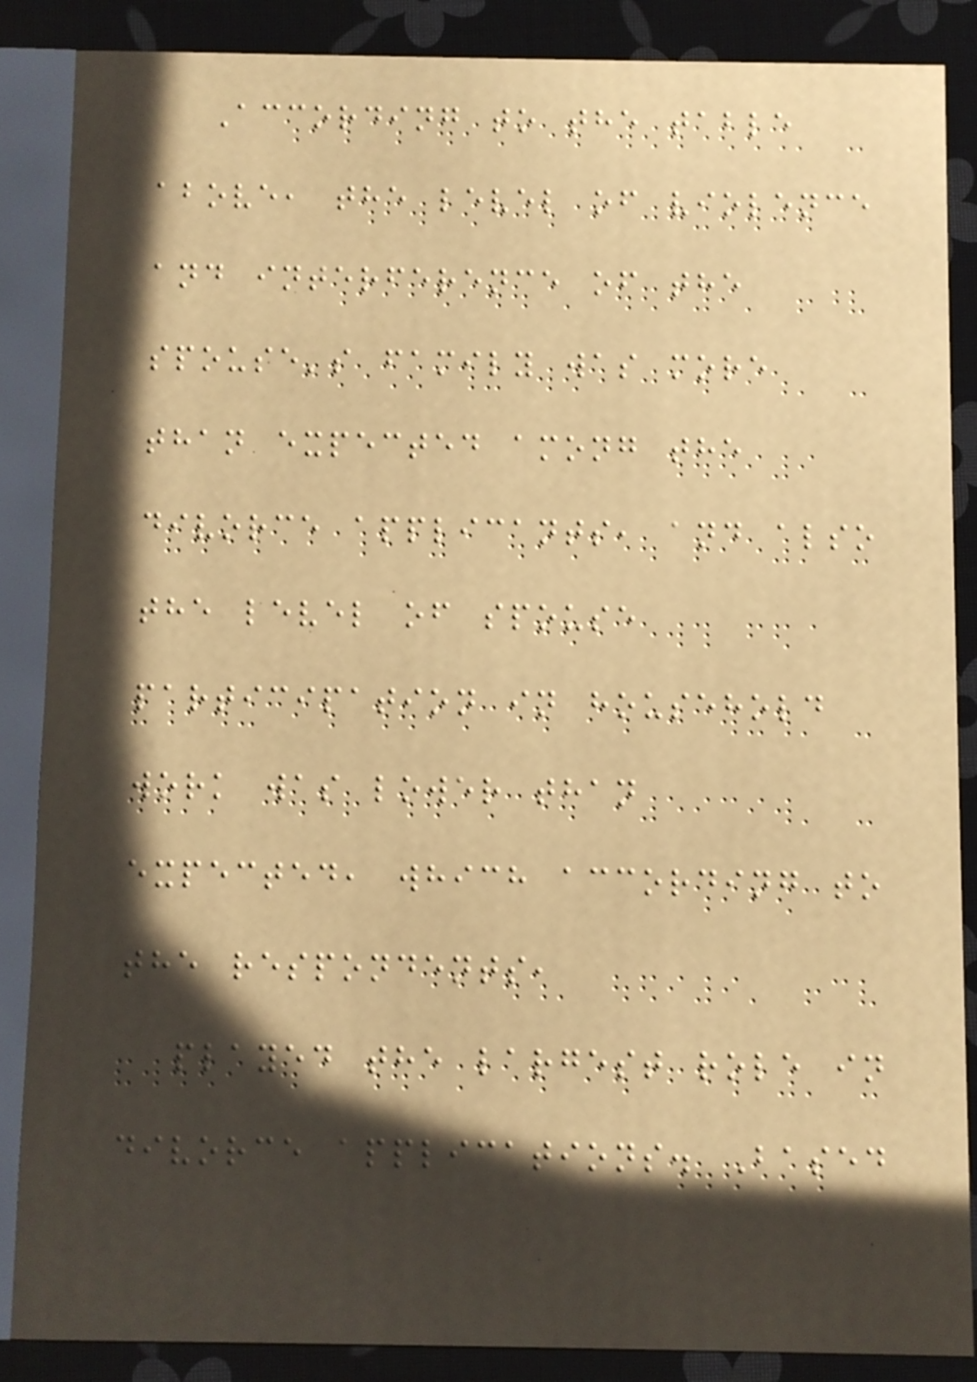According to the table
above, the level of violence
and interference of the
spouse's family was more
than expected among the
divorce applicants, and also
the level of spouse
participation in household
work was lower than
expected, which according to
the respondents,
played the largest role in
divorce applications. Based
